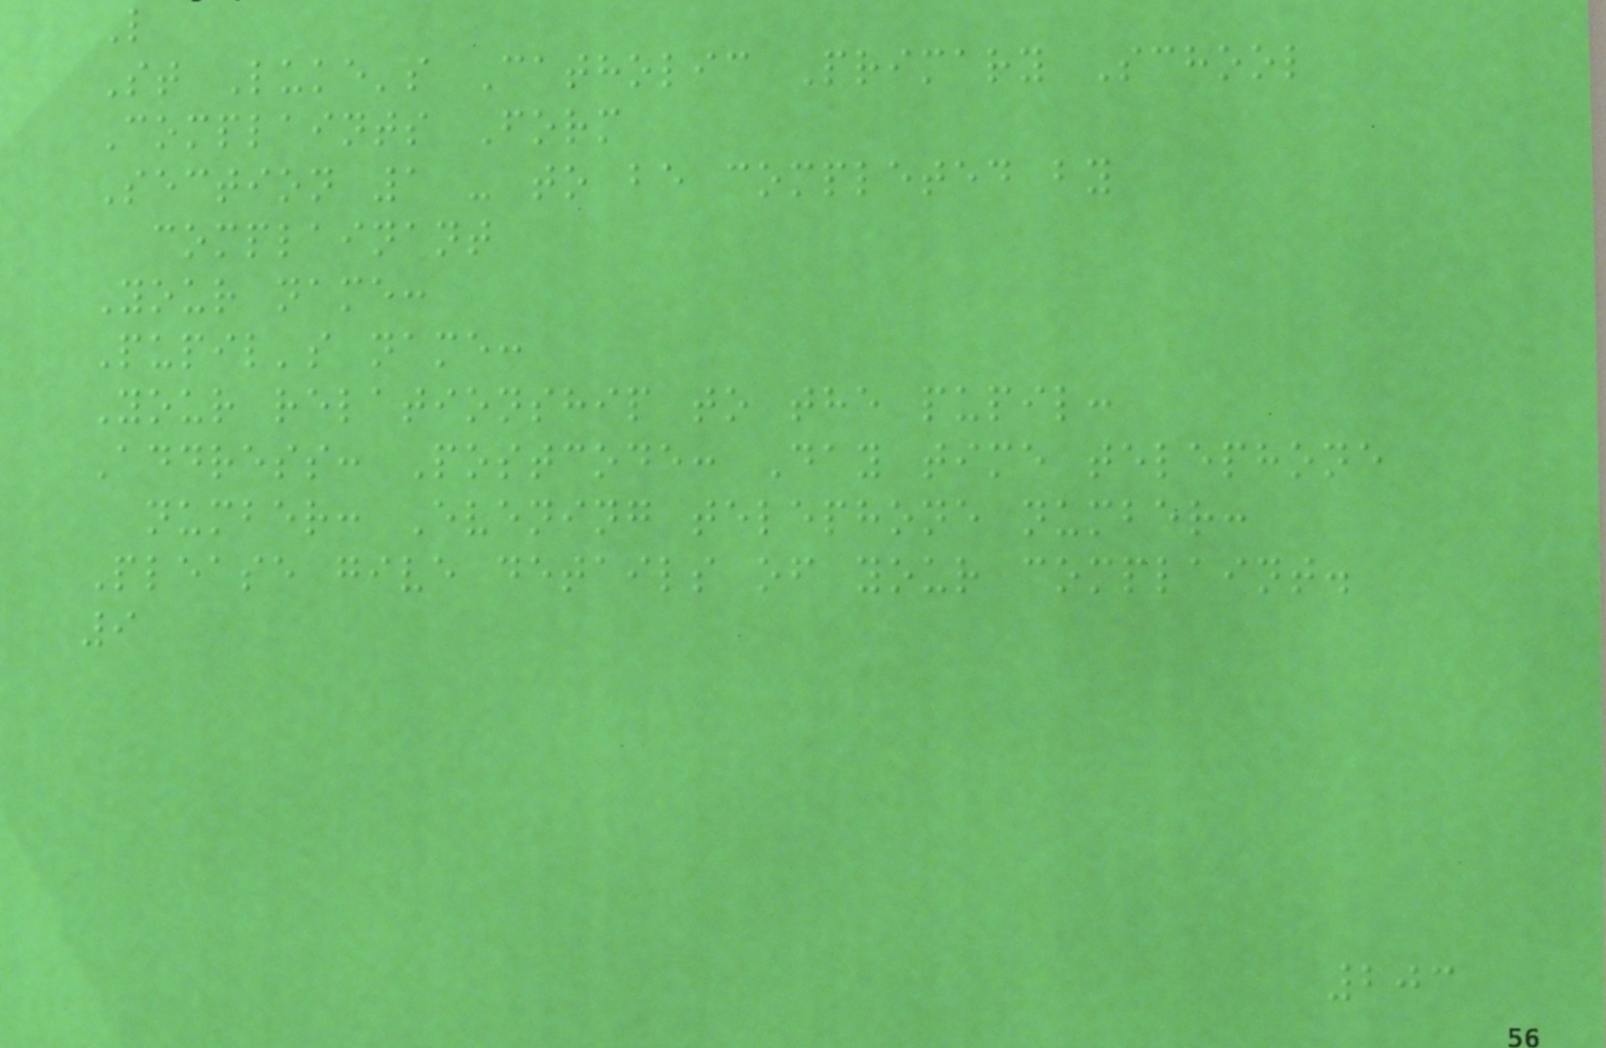L
St Luke's Catholic Primary School
Complaints Form
Section 1 - to be completed by
complainant
Your name:
Pupil's name:
Your relationship to the pupil:
Address: Postcode: Day time telephone
number: Evening telephone number:
Please give details of your complaint.
9
203
